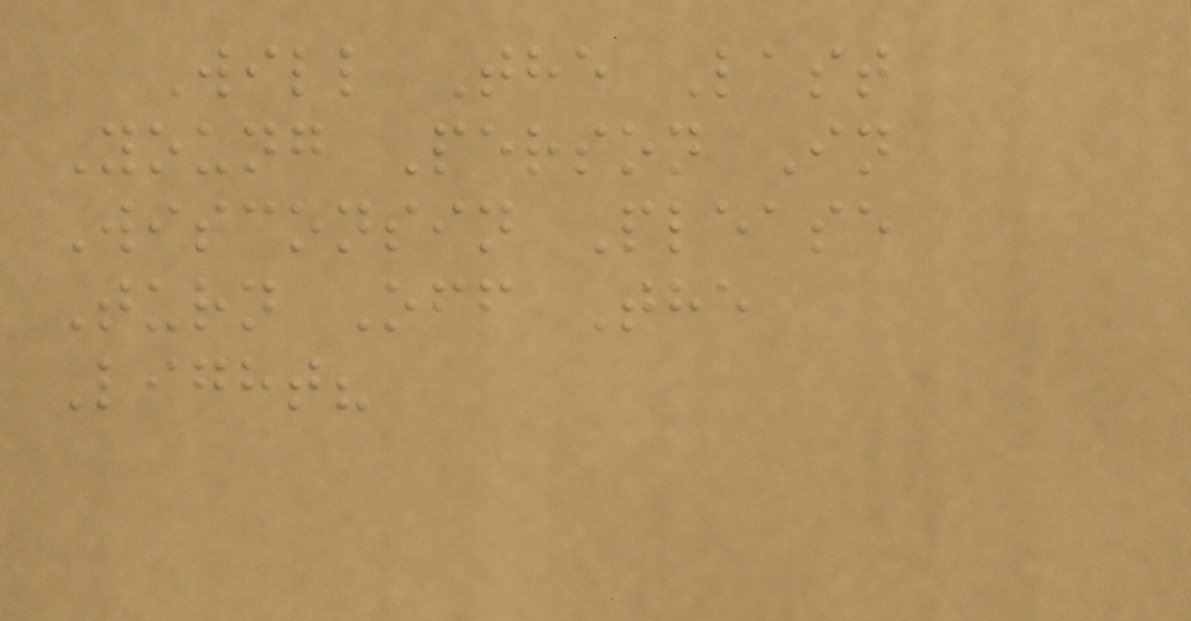Will The Last
Young Person In
Wisconsin Please
Turn Off The
Light?
